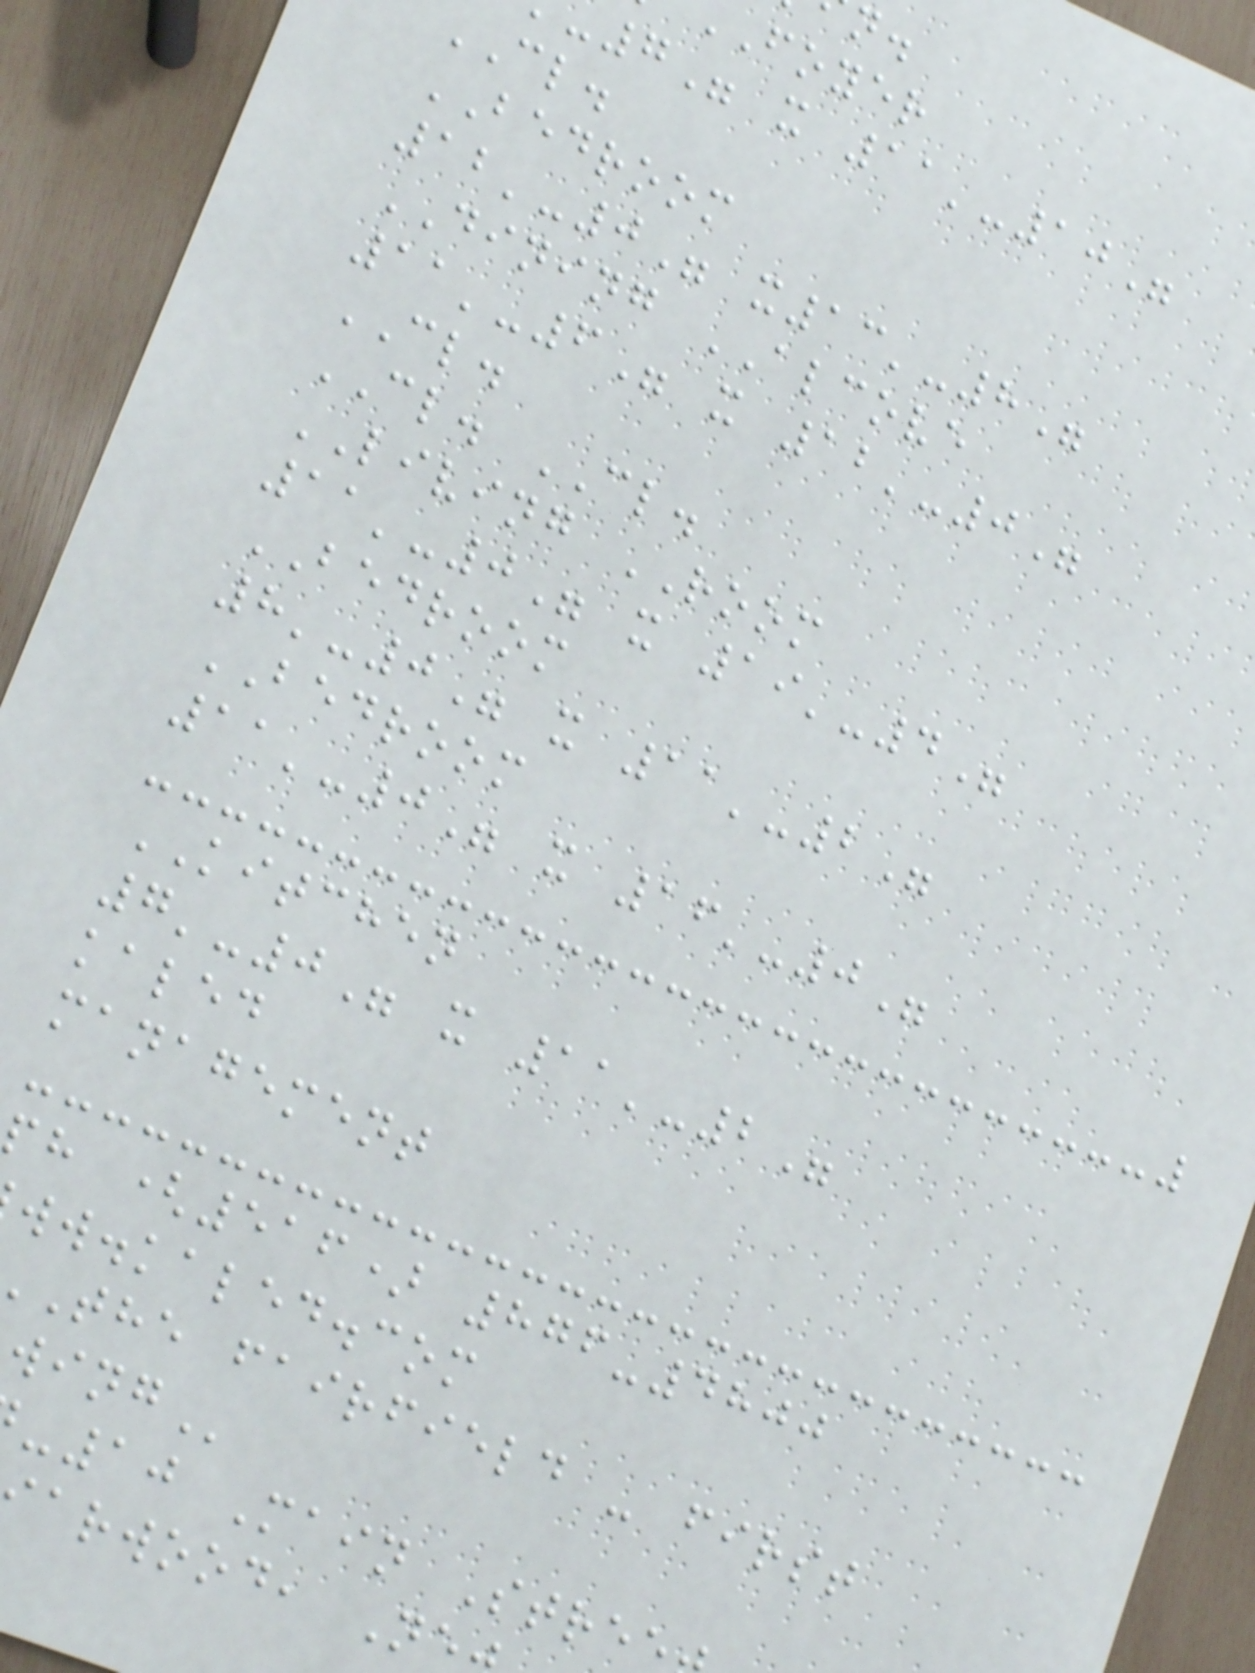foyer
7" x 11'-10"
CL.
BEDROOM
12'-0" x13'-8"
DINING ALCOVE
11'-6" x 12'-0"
CL.
CL. CL.
LIVING ROOM
11'-0" x 19'-4"
BEDROOM
8'-0" x 11'-2"
BEDROOM
11'-0" x 16'-0"
KITCHEN
7'-0" x 11'-2"
kaled
management
h (516) 876-4800
ww.kaled.com
the fairfield - first
-10 Main Stre
arwood, Ne
